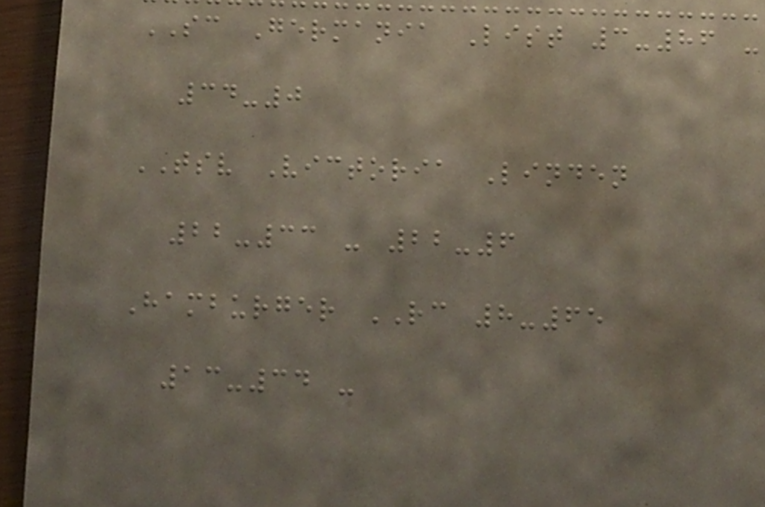SC Germania List 3-86 -
34-0
TSV Victoria Linden
22-33 - 22-6
Hamburger RC 8-65
13-34 -
